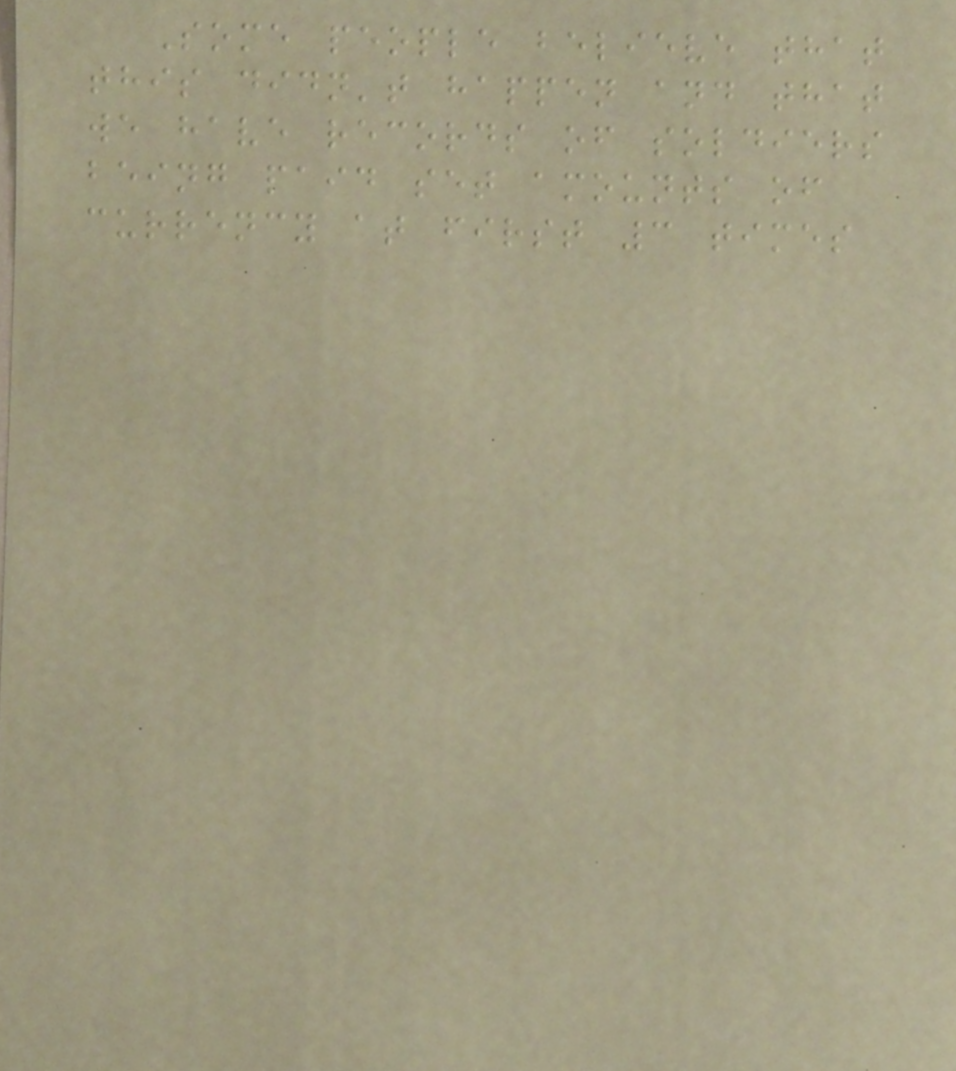Some people believe that
this didn't happen and that
we have records of soldiers
being paid set amounts of
currency at first 3 times
